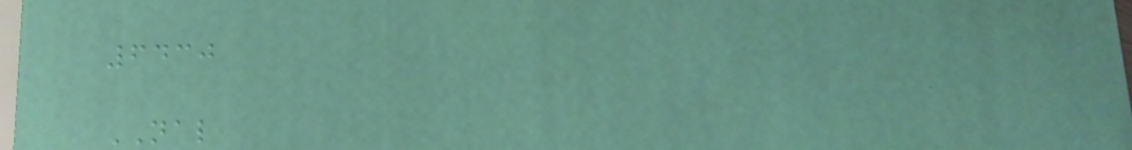6430
NAL
